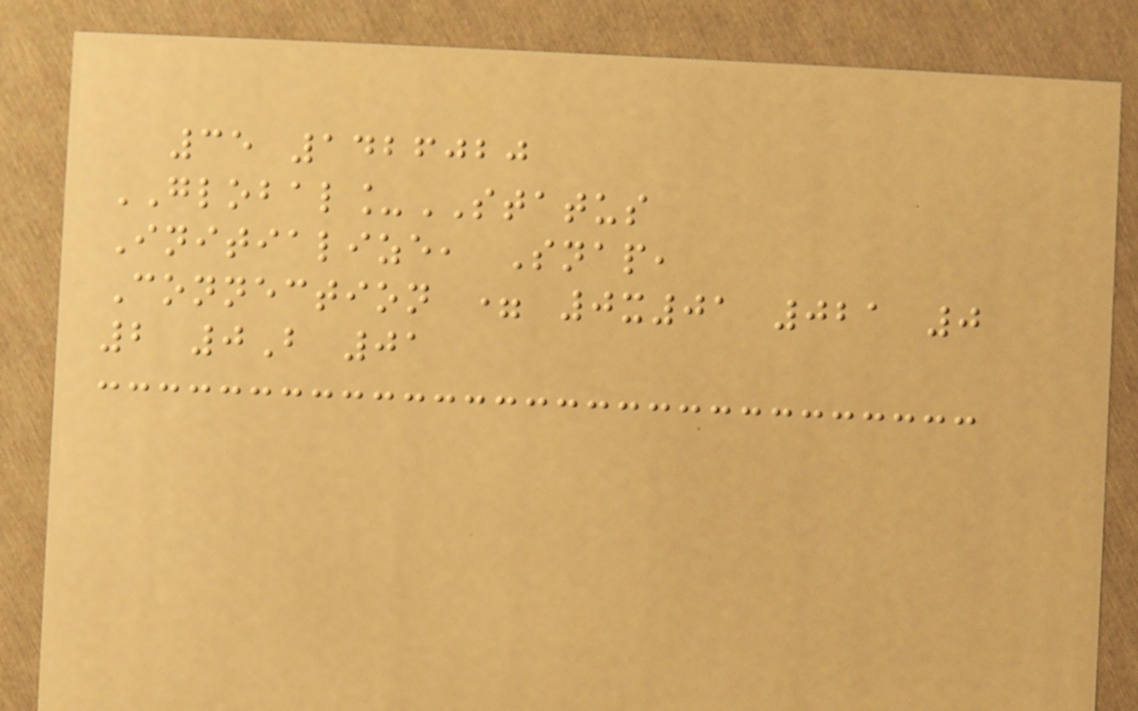35 1426020
GLOBAL_STATUS
Initialize, Snap,
Connection = 0x01 021 0
2 0B 01
